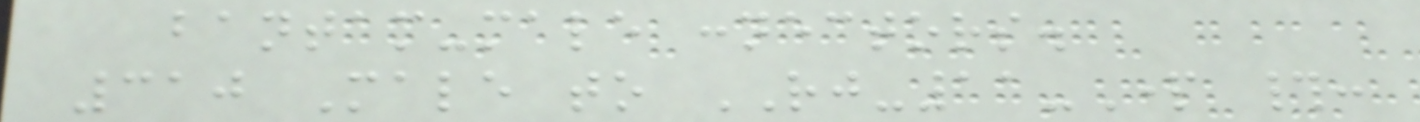bantam-male connectors.
310 Male to RJ-11-Part #:
